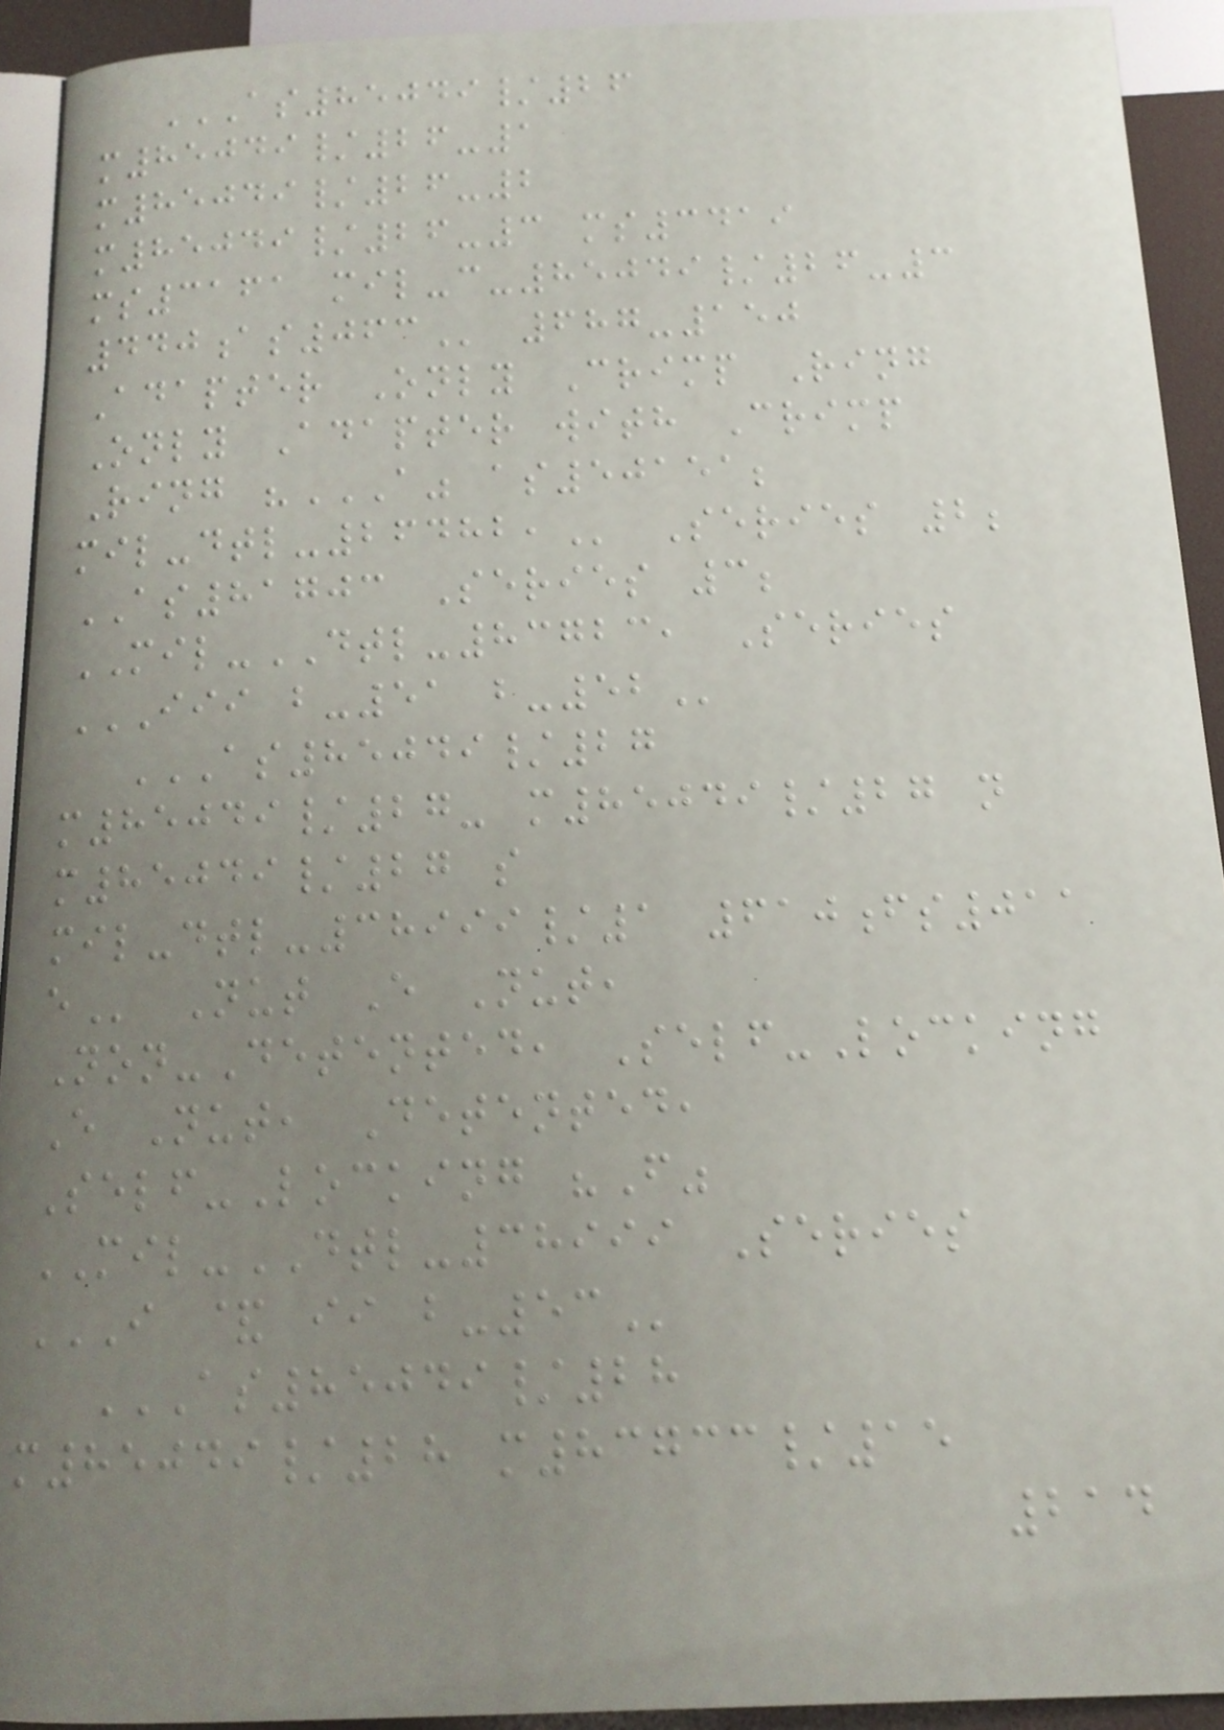AS85049/26
M85049/26-1
M85049/26-2
M85049/26-3 MS3419
MS3161 MIL-C-85049/26-3
440AS063 687-150
Adapter Only Crimp Ring
Only Adapter with Crimp
Ring "A" AS50151;
MIL-DTL-26482, Series 2;
AS81703 Series 3;
MIL-DTL-83723, Series
III B-51 B-52
AS85049/27
M85049/27- M85049/27 N
M85049/27 S
MIL-DTL-38999/1 610FS011
E Nut E Nut,
Non-Detented, Self-Locking
E Nut, Detented,
Self-Locking "F"
MIL-DTL-38999 Series
I & II B-53
AS85049/28
M85049/28 M83733/15
214
